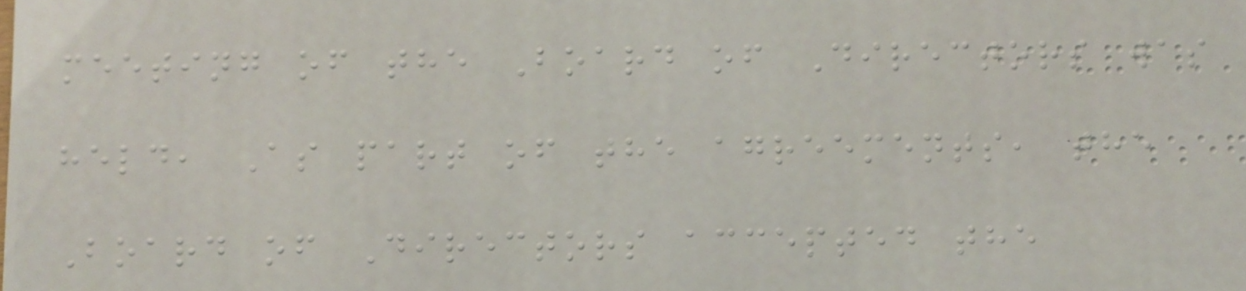meeting of the Board of Directors was
held, As part of the agreements, the
Board of Directors accepted the
